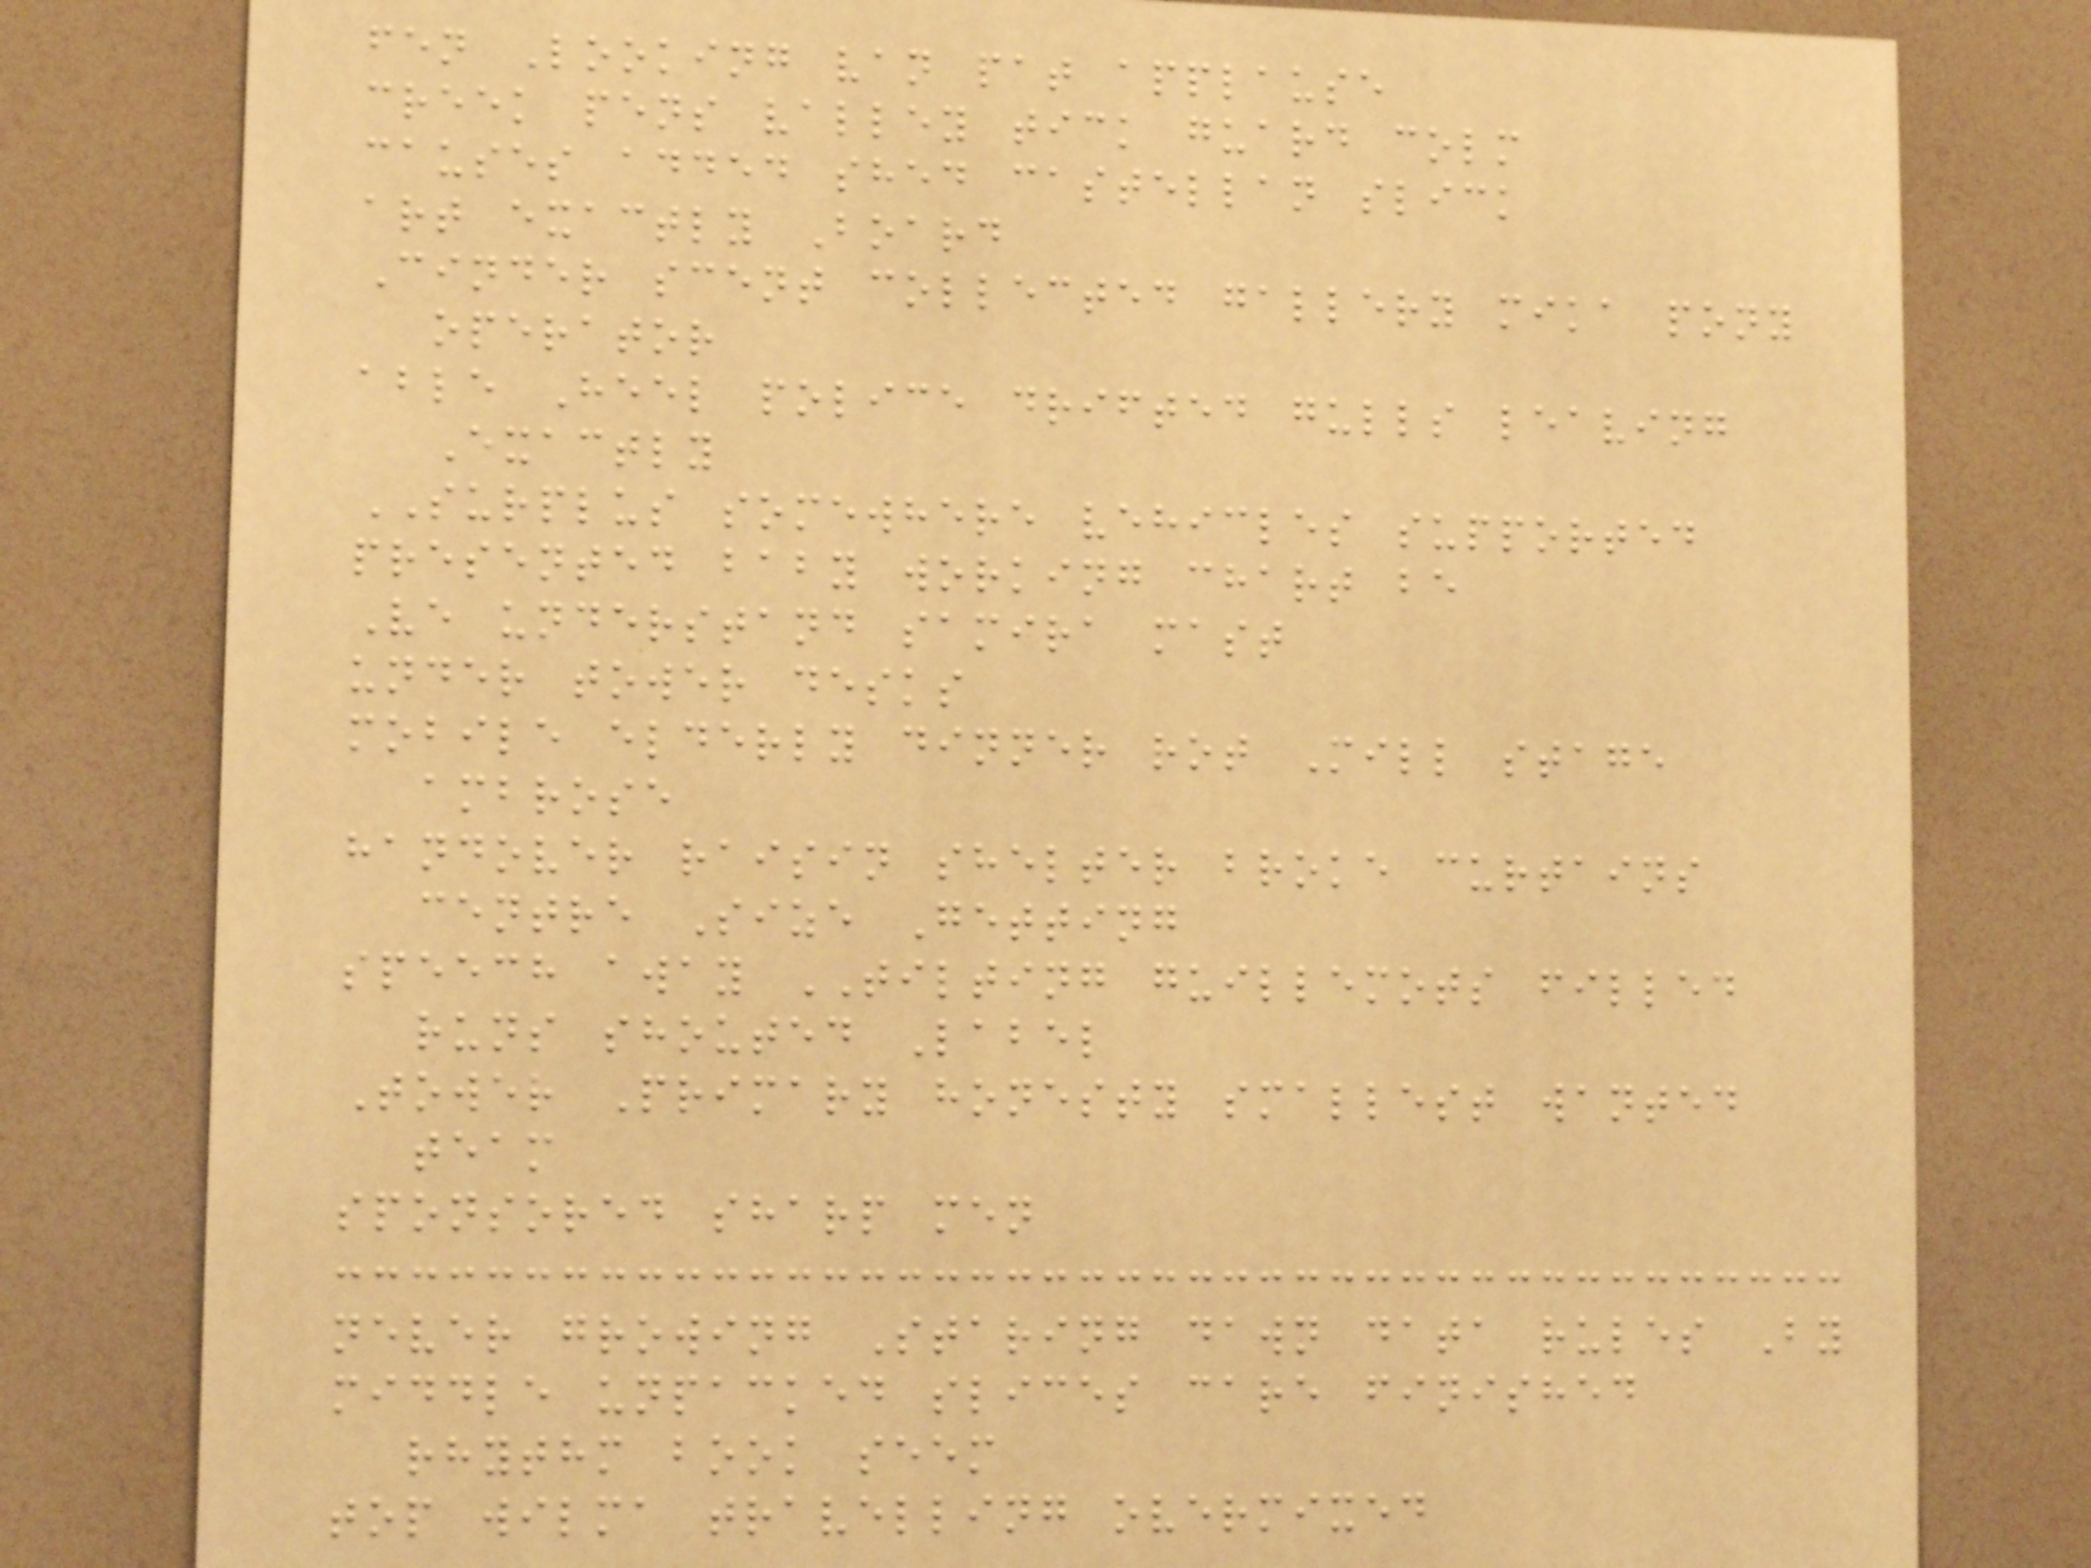fen Looking van pat applause
creek pens valley tick guard colm
causes added shed castellan slick
art exactly Board
Cinder scent collected gallery mika pony
operator
able Heel police drifted gulls leaving
Exactly
SURPLUS somewhere vehicles supported
presented baby working chart be
Ve understand samira mast
under tower desks
mobile elderly dinner rot Mill stage
ambrose
handover raisin shelter broke curtains
centre Size Getting
speech away TILTING guillemots filled
runs shouted Label
Tower Primary honesty smallest wanted
team
sponsored sharp men
never growing Staring dawn data rules By
middle unpacked slices care finished
rhythm book seem
top wilma travelling overmixed
